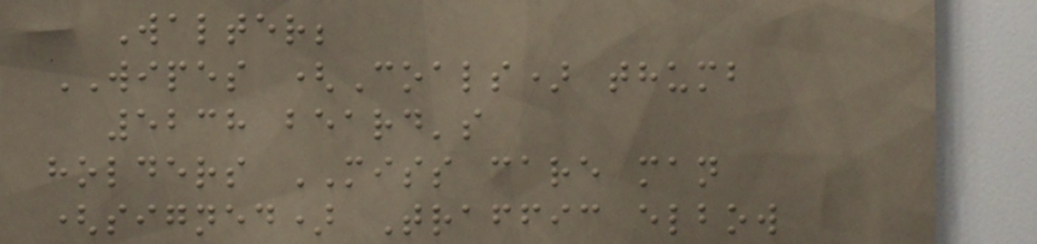Walter;
WIPES (Coals) thumb
5238 beard's
holders MISS care man
(signed) Traffic elbow
